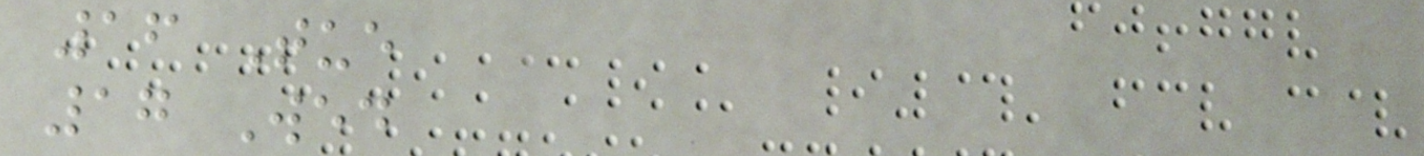16 Tue
17 Wed
